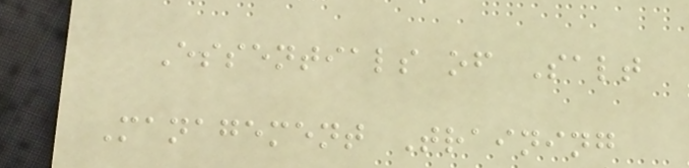Essentials of Salt
Management Training
